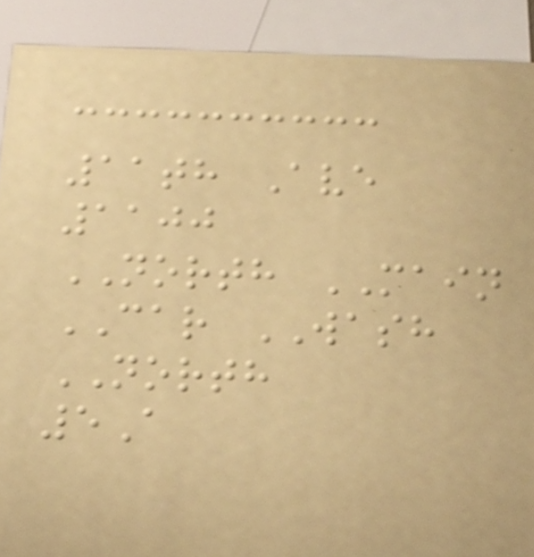11th Ave
1100
NORTH MAIN
CAR WASH
NORTH
5A
